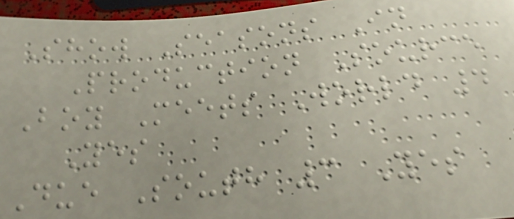Show Seasons In
Production Source
Boy Meets World 4
Yes
Due South 3 Yes
